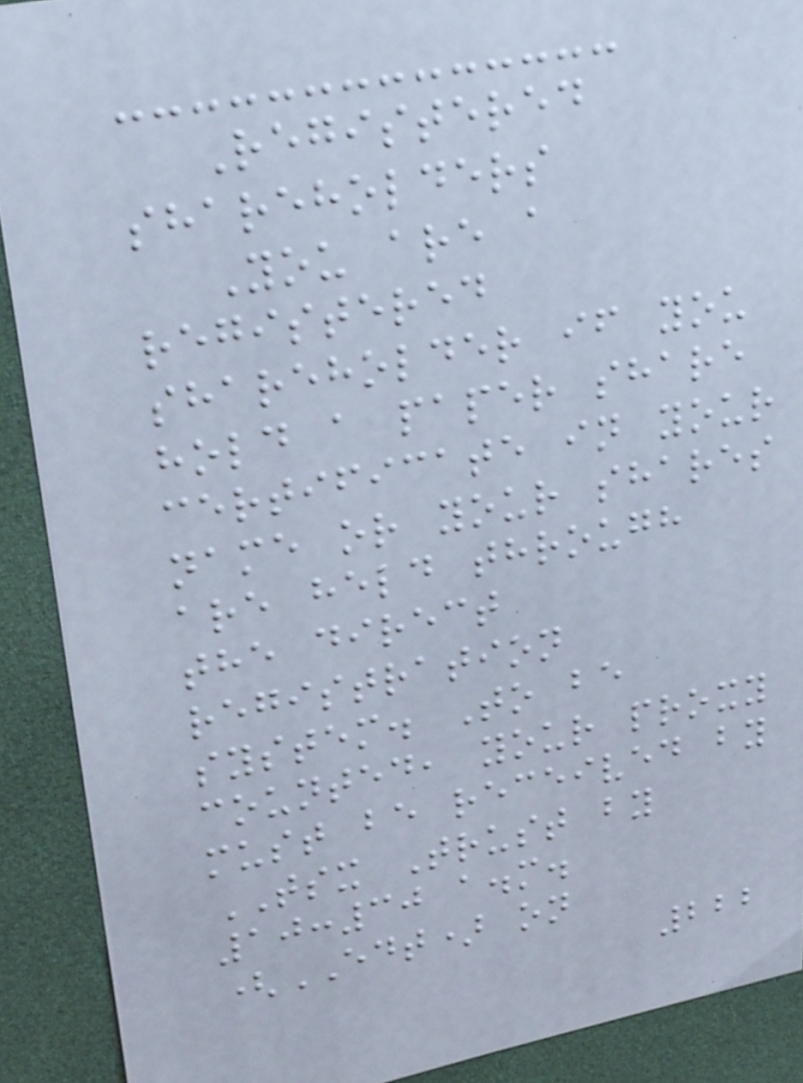Registered
shareholders
You are a
registered
shareholder if you
hold a paper share
certificate in your
name or your shares
are held through
the direct
registration
system. To be
counted, your proxy
must be received by
TSX Trust by
10:30 a.m.
(EDT) on
222
